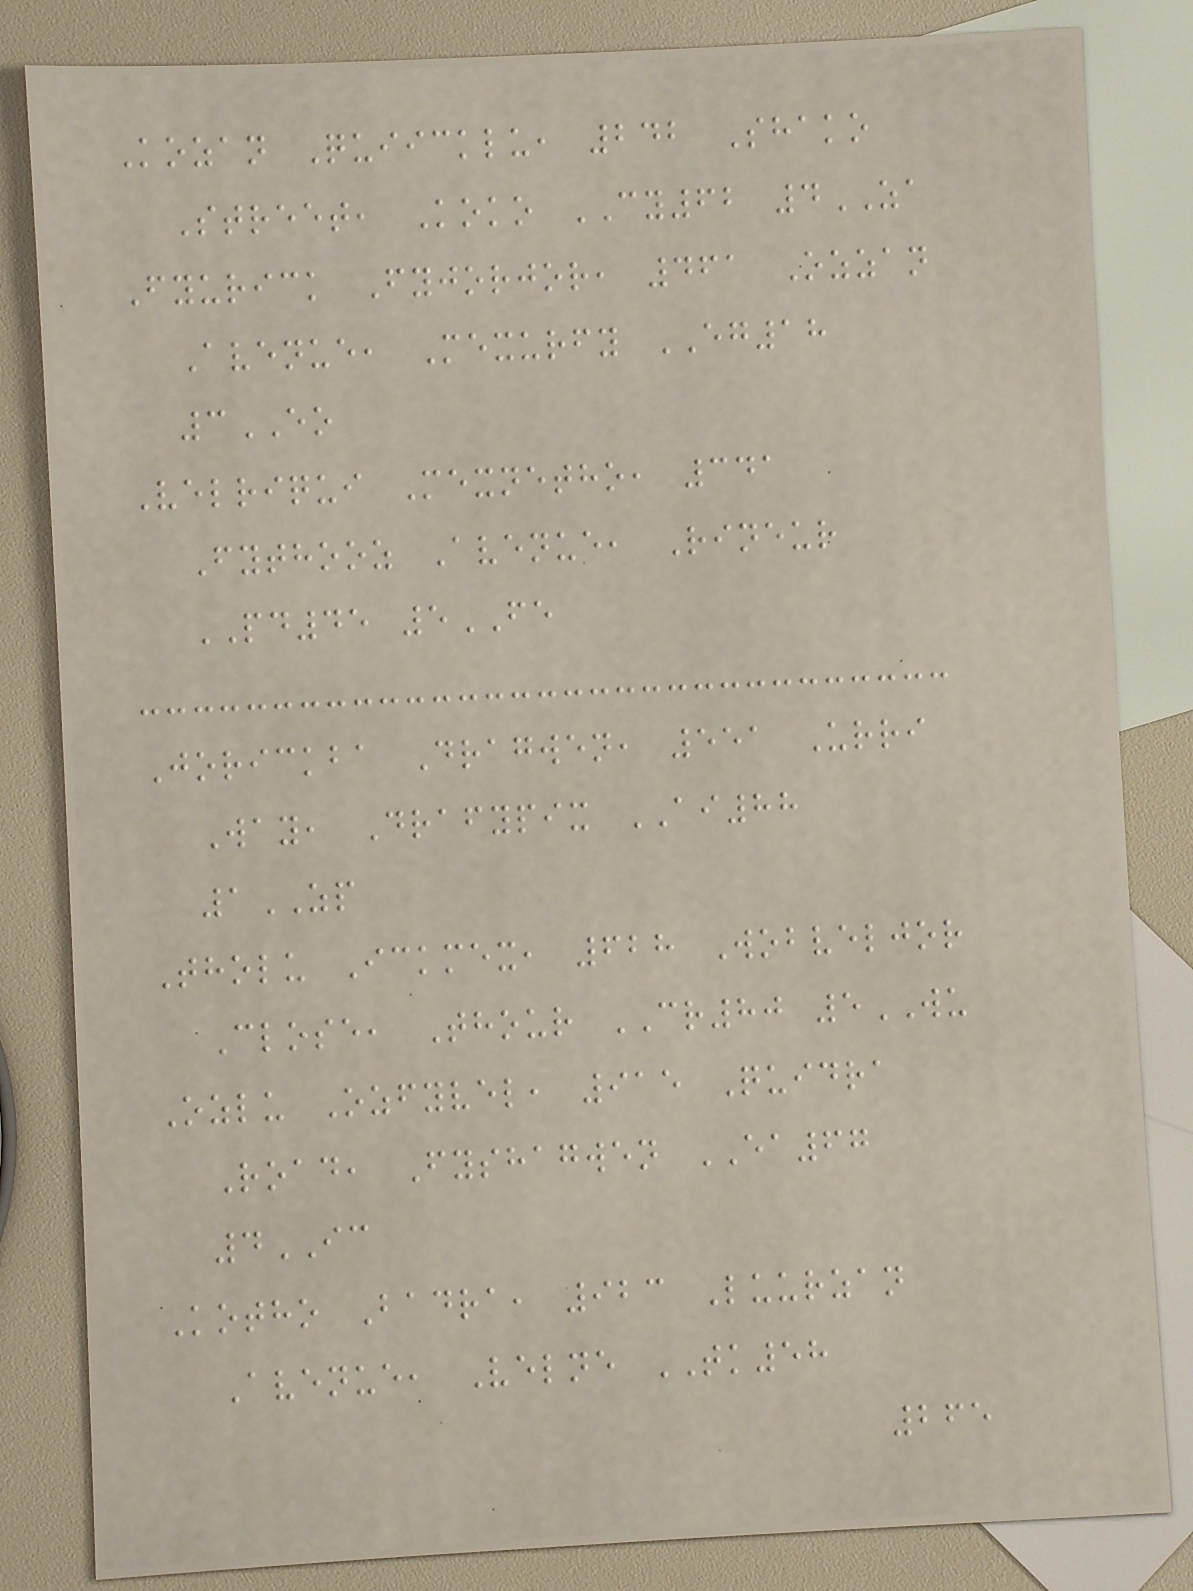Kozan Quiicklu, 242 Shako
Street, Koko CY62 4ZA
Fyurick Fyjorjor, 461 Ozzan
Avenue, Mexurfy EG18
3EO
Velriqui Mexnetho, 341
Fythooz Avenue, Rineur
PD45 5FE
Jorickba Dragwen, 551 Urri
Way, Drafypix AI88
1ZP
Tholu Ickmex, 628 Wobveljor
Close, Thour CR80 5WU
Ozlu Ozfyvel, 915 Quidra
Road, Fyshagwen EA67
4IC
Kotho Badra, 923 Luurzan
Avenue, Velne TK58
265
